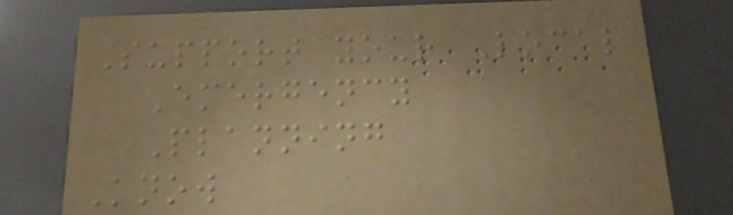Support your Local
Emergency
Planning
Know
